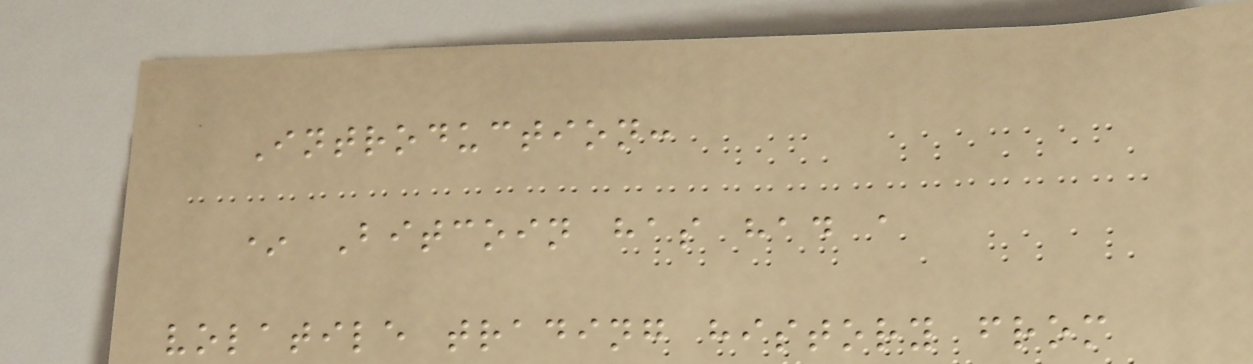Introduction:
* Bitcoin has had a
volatile trading history from
